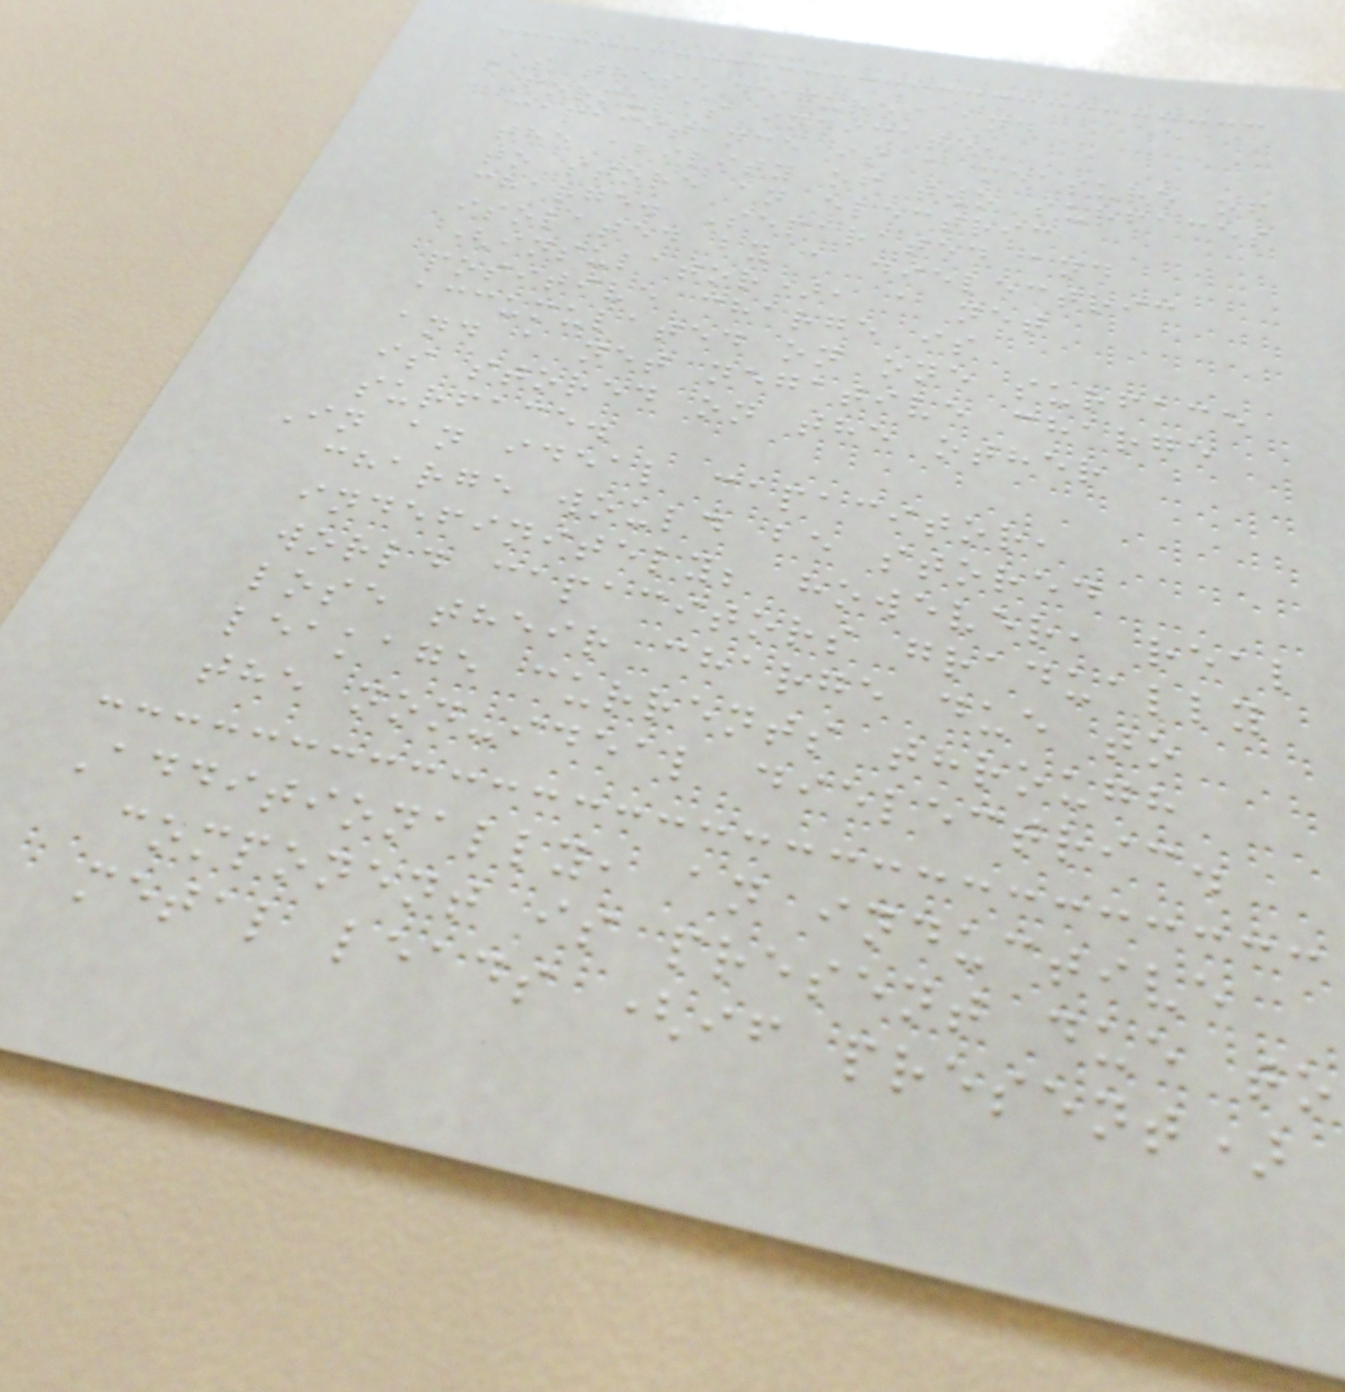As these figures and
formulas indicate,
capacitance is a measure of
the ability of two surfaces
to store an electric
charge. Separated and
isolated by a dielectric
(insulator), a net
positive charge is
accumulated on one surface
and a net negative charge
is stored on the other
surface.
In an ideal capacitor,
charge would be stored
indefinitely; however, real
world capacitors gradually
lose their charge due to
leakage currents through
the non-ideal dielectric.
Additionally, an inductive
component is present due to
metal leads (if present)
